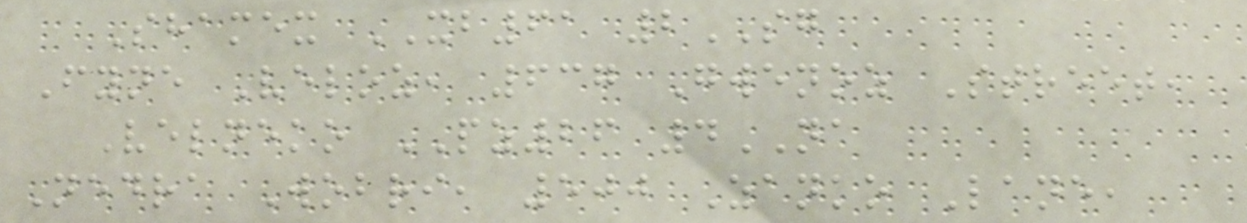Shamex XB61 2SG
Fyne Veloz, 637 Gwenoz Street,
Velneko PZ26 4NA
Nedra Wobri, 500 Zanko Lane,
